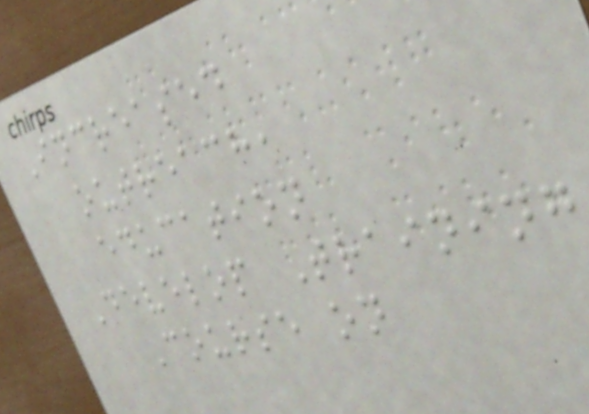Increased
outreach,
education
Develop Training
Course on
